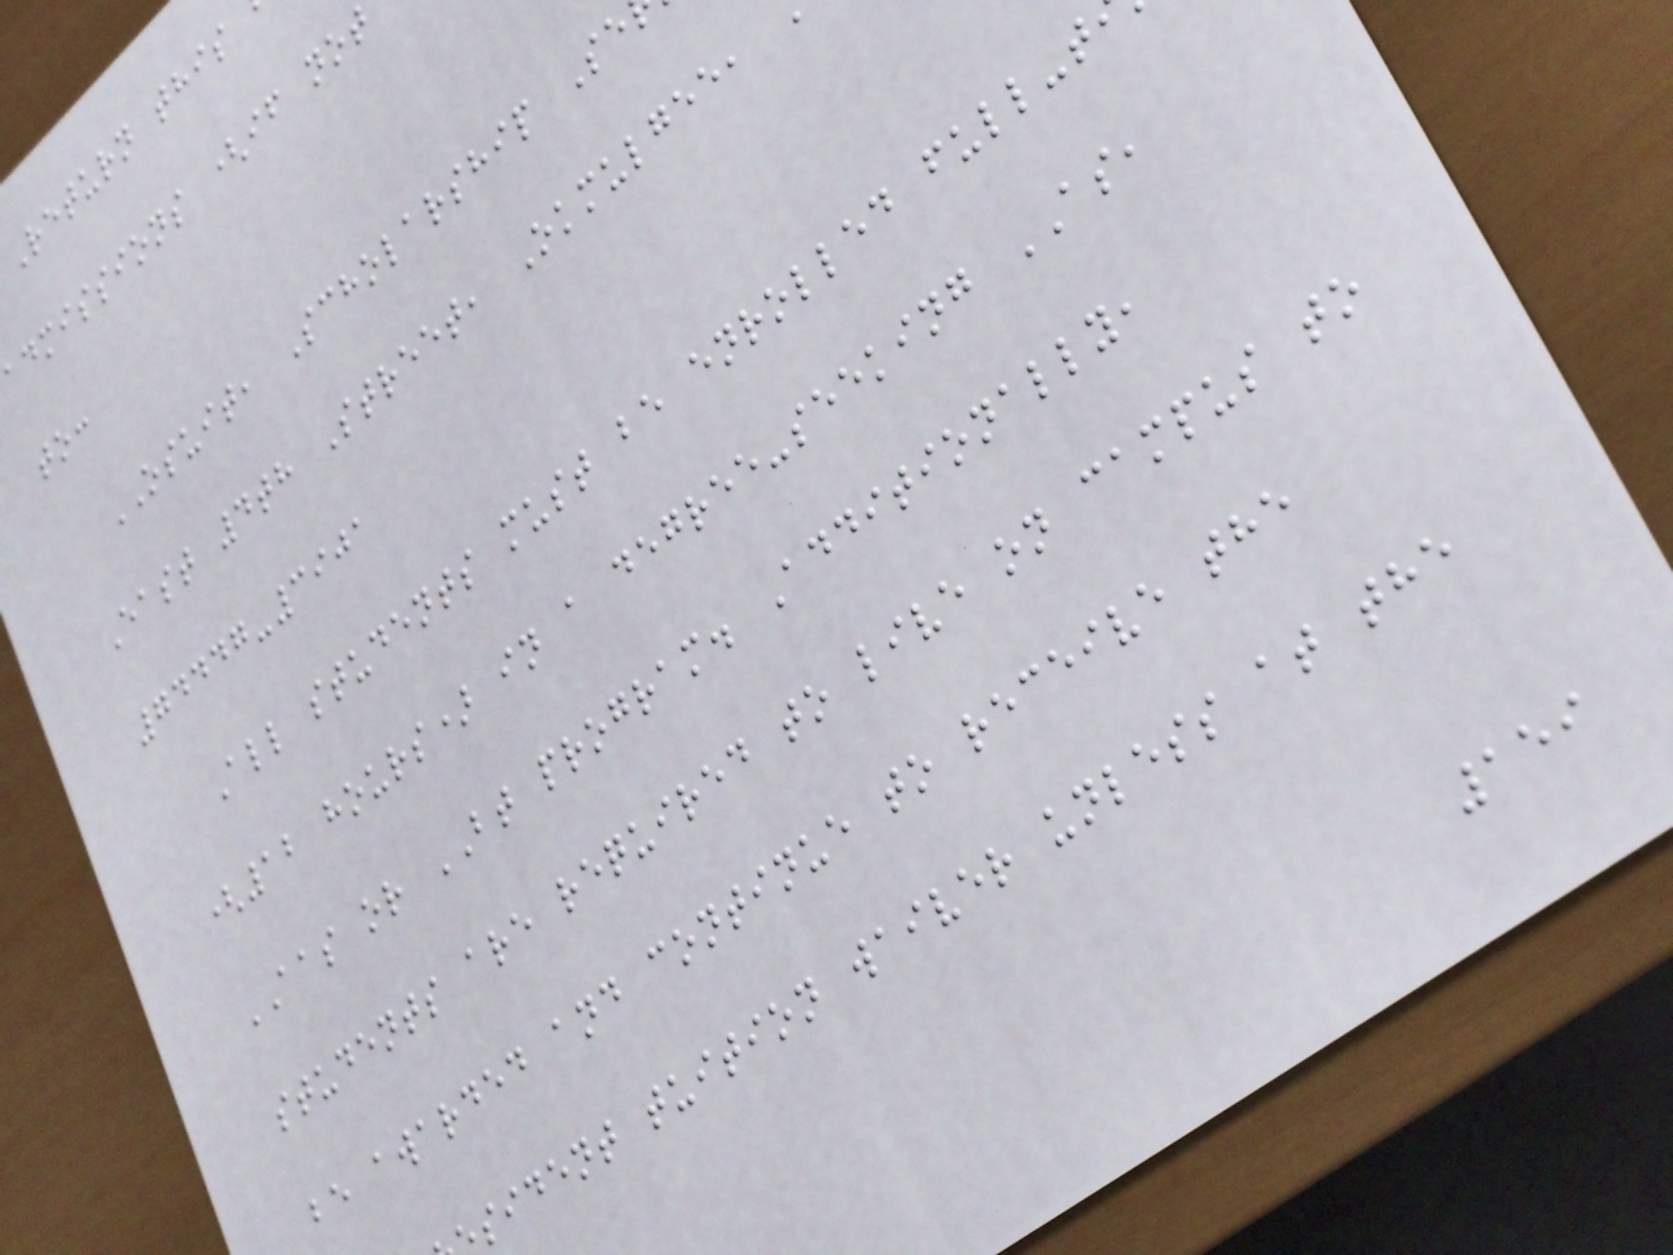Return this
admissions (if not
to:
OSUIT, Scholarship Se
East 4th Street, Okmulgee,
74447-3901
All students must be enrolled full-t
(12 hours) in a degree-seeking AS,
AAS or BT program. Additionally,
students are required to live on campus to
be awarded and continue to receive the
sident tuition waiver unless at the
159
